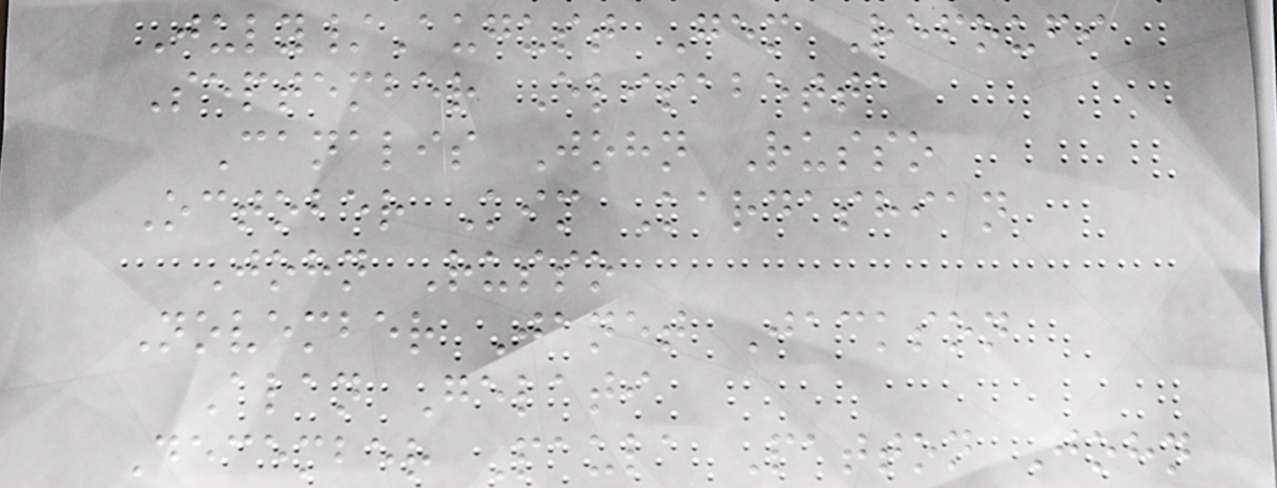July/August Gem Refoufi
September Elisabetta
Canalis John Russo
October Kim Kardashian
John Russo
November Janet Jackson
Alan Gelati
December Paula Patton John
